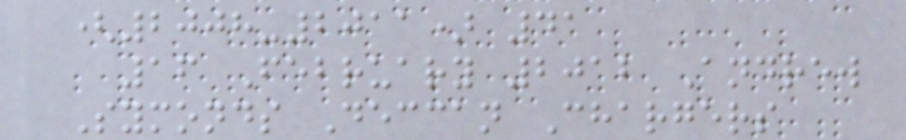(2008-2011) 41
16 February 2012 Andrew
Symonds Deccan Chargers
